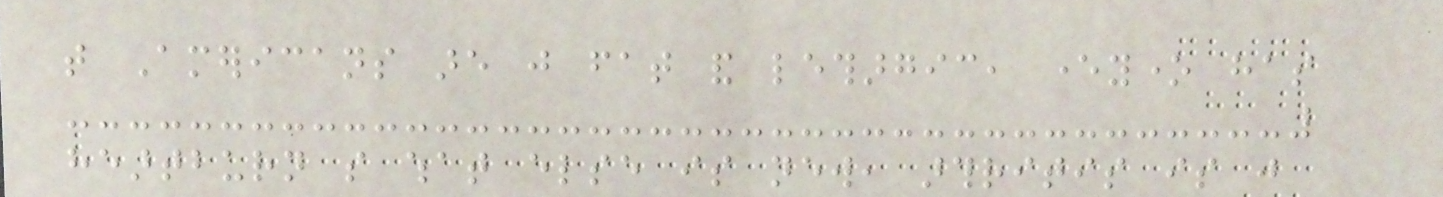that Americans are just fat and lethargic, everyone has
heartburn so what else is new, arthritis is just
